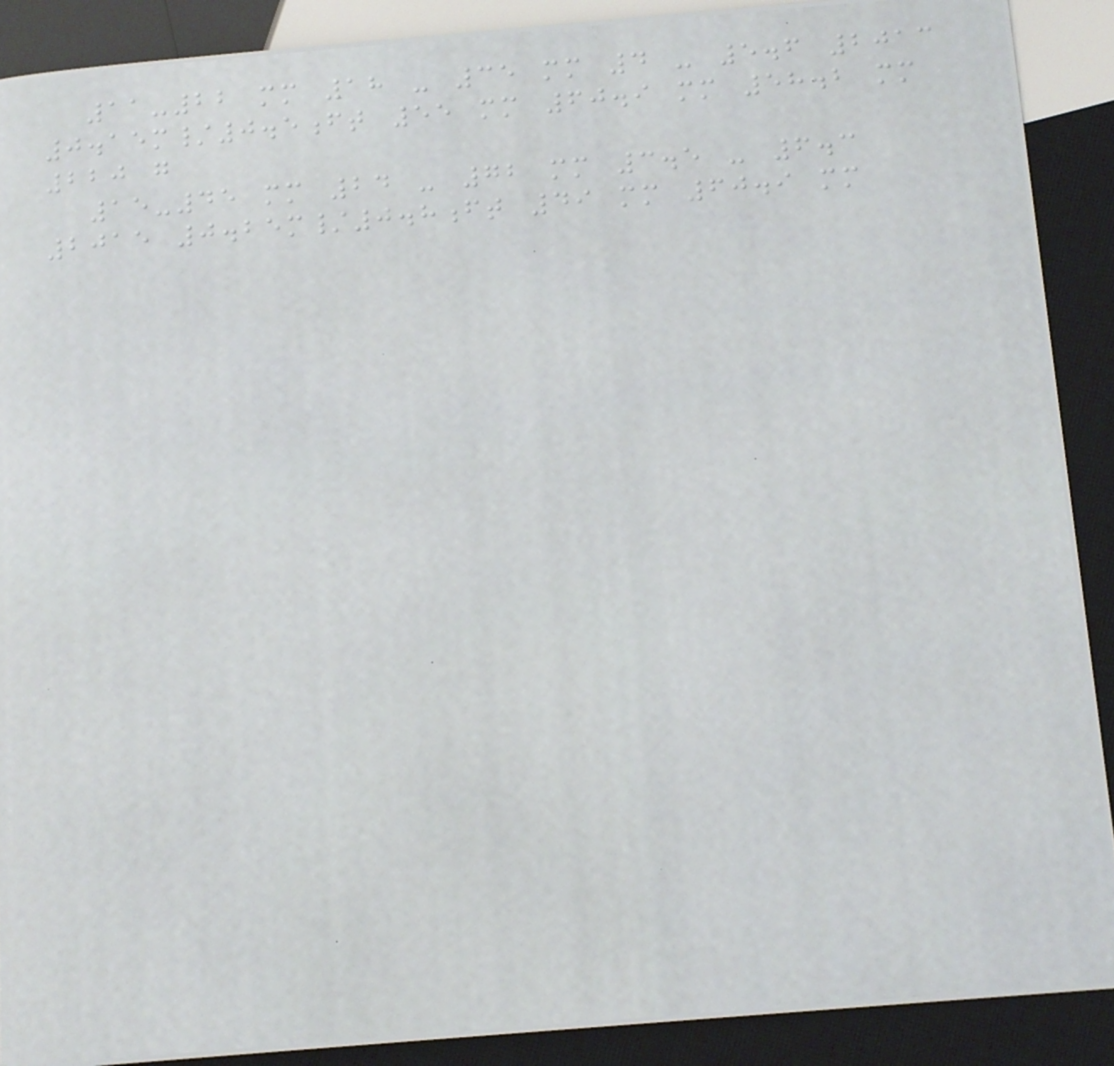11-22 mm 18 - 35 mm 4 - 5.6 2013
0.15m/0.5ft 55 mm 60.9 mm 58.2 mm
220 g
15-45 mm 24 - 72 mm 3.5 - 6.3
2015 0.25m/0.8ft 49 mm 60.9 mm
